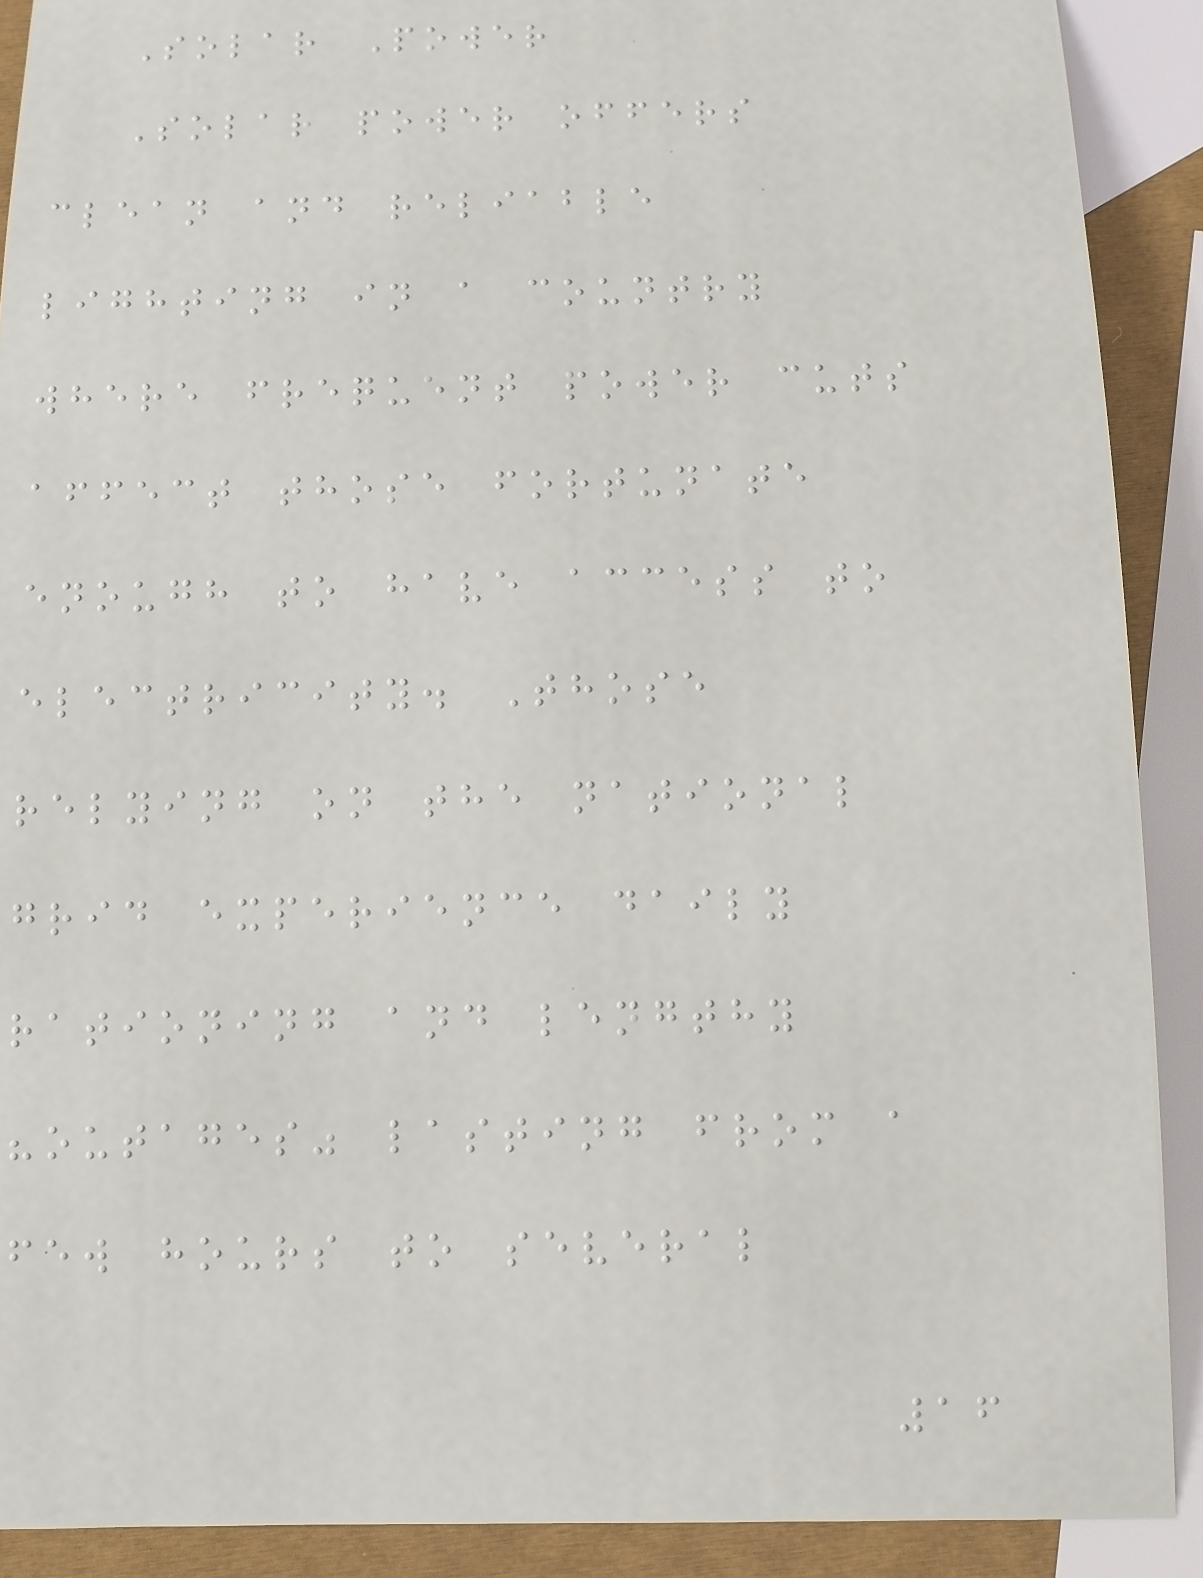Solar Power
Solar power offers
clean and reliable
lighting in a country
where frequent power cuts
affect those fortunate
enough to have access to
electricity. Those
relying on the national
grid experience daily
rationing and lengthy
"outages" lasting from a
few hours to several
16
